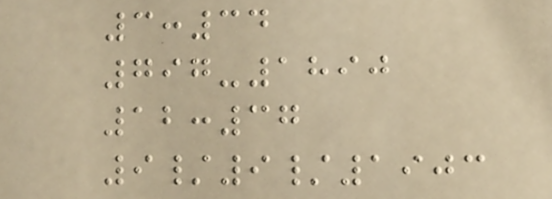3:34
797-1890
12:37
9/9/1903
